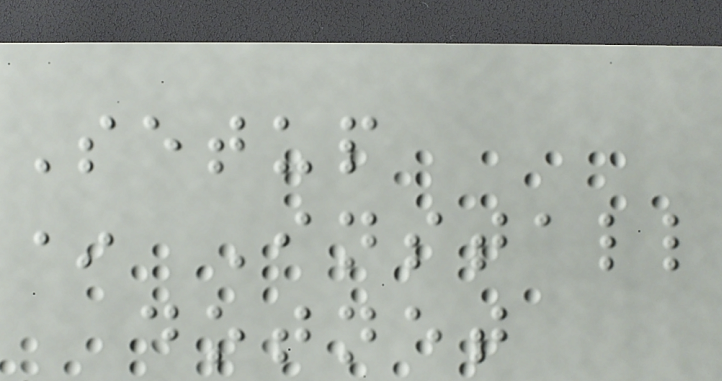Setup
* Install
dotnet
